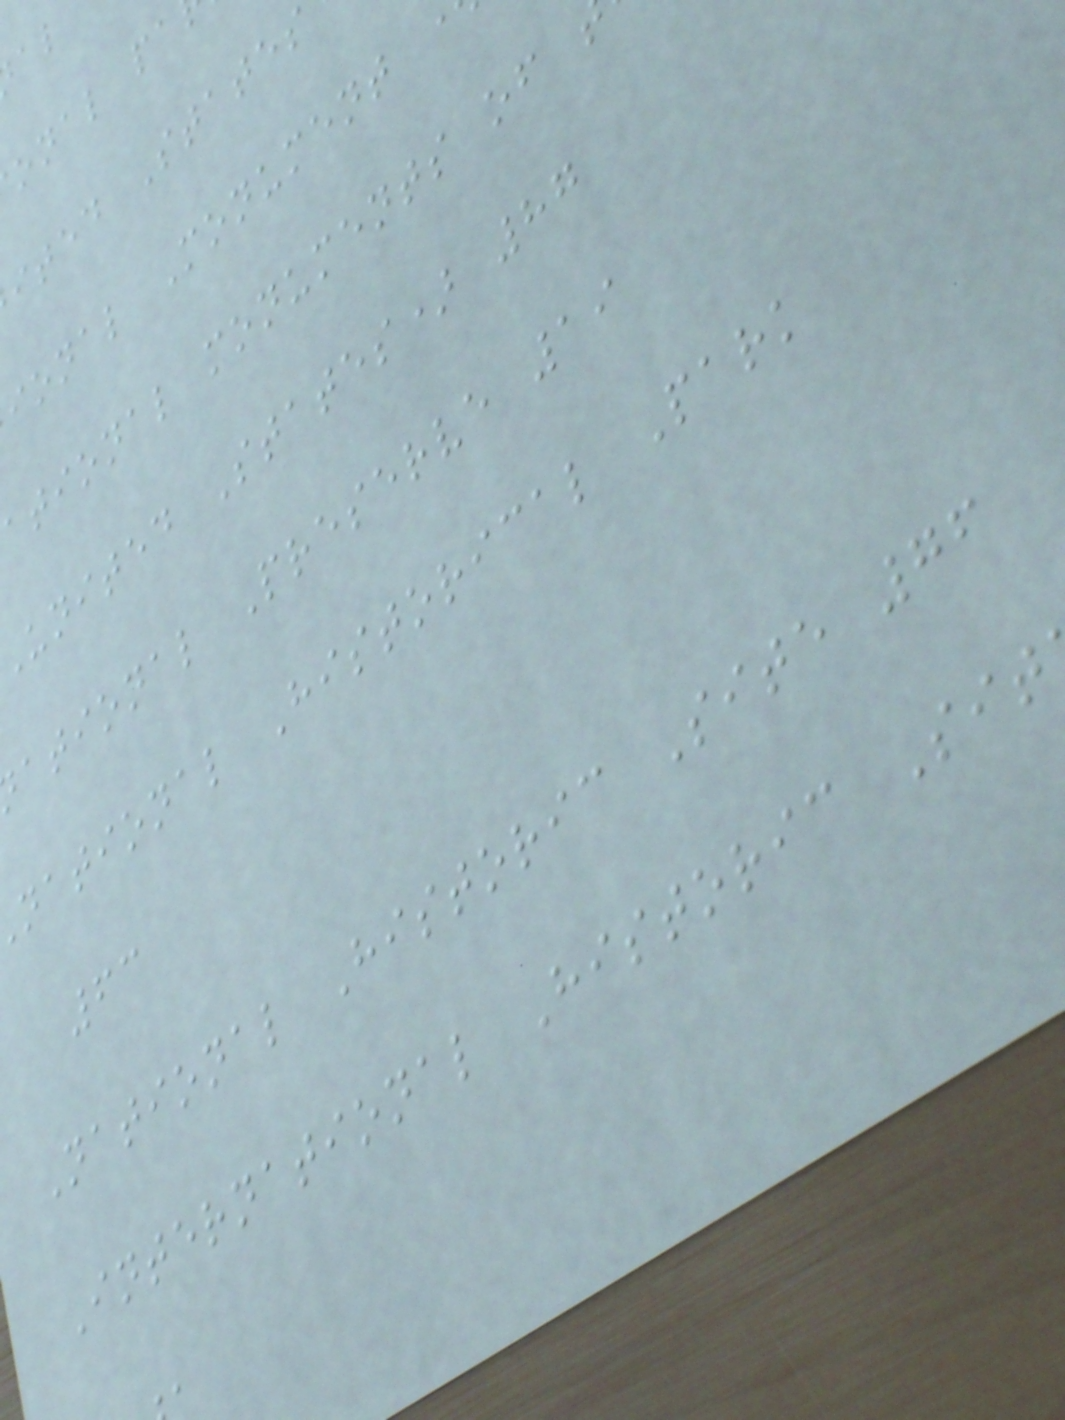onal pa
ited States
ional Monument
ational monuments of
united States) 87
ational Preserve 19
national Historical Park
63
National Historic Site 76
International Historic Sit
